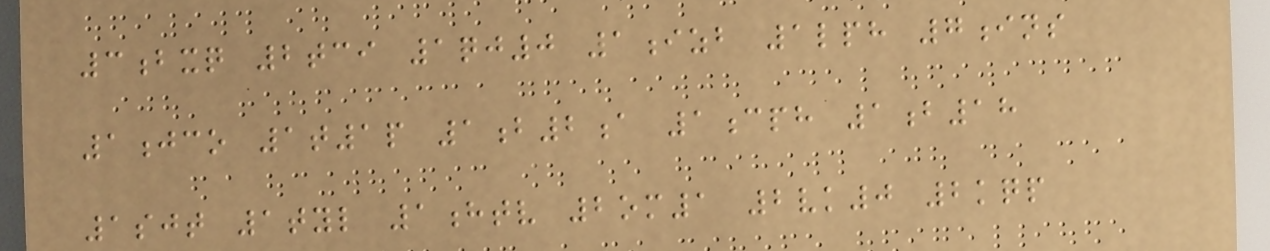3bxq 2tci 1qj0 1izb 1lph 7ins
1jco 1t1p 1b2a 1cph 1b18
1sjt 1tyl 1htv 2om1 2vk0 2kqp
